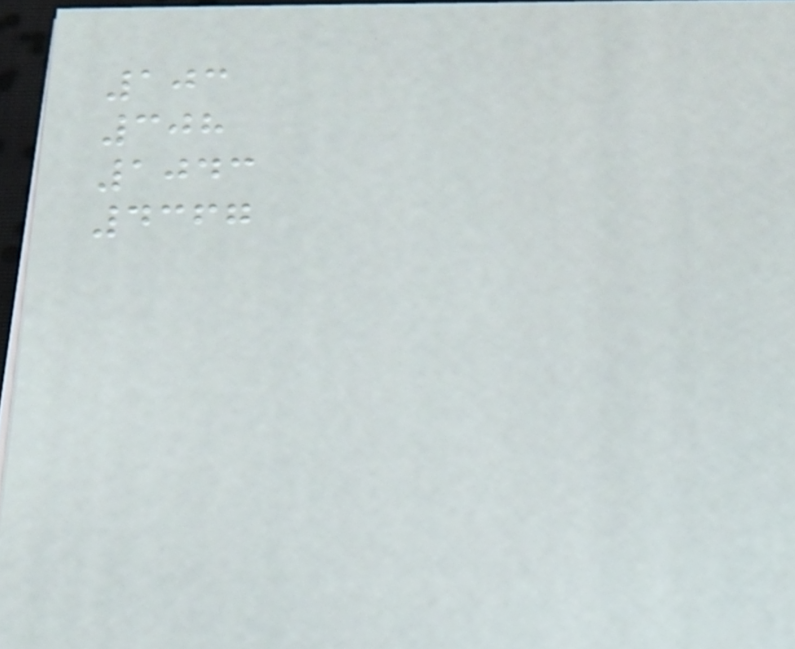103
308
1043
4367
